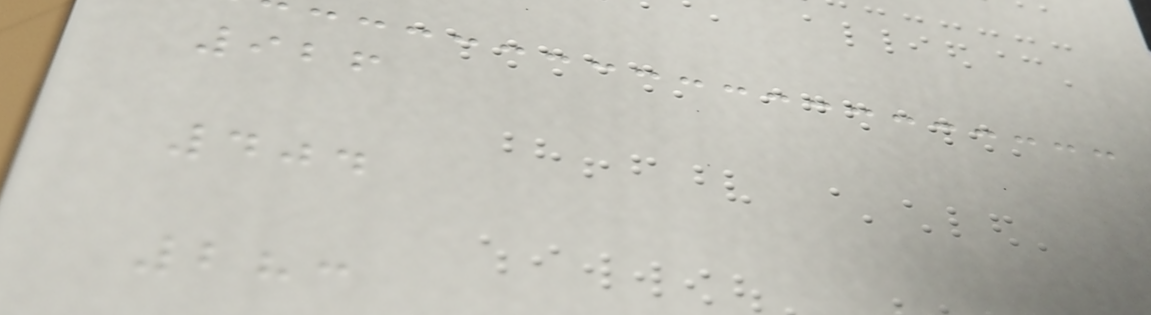926
404
283
